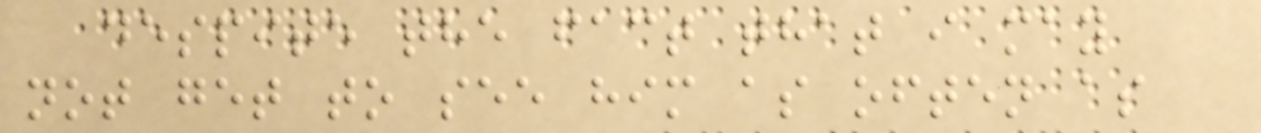despite the fact that i may
not get to see him as often as
